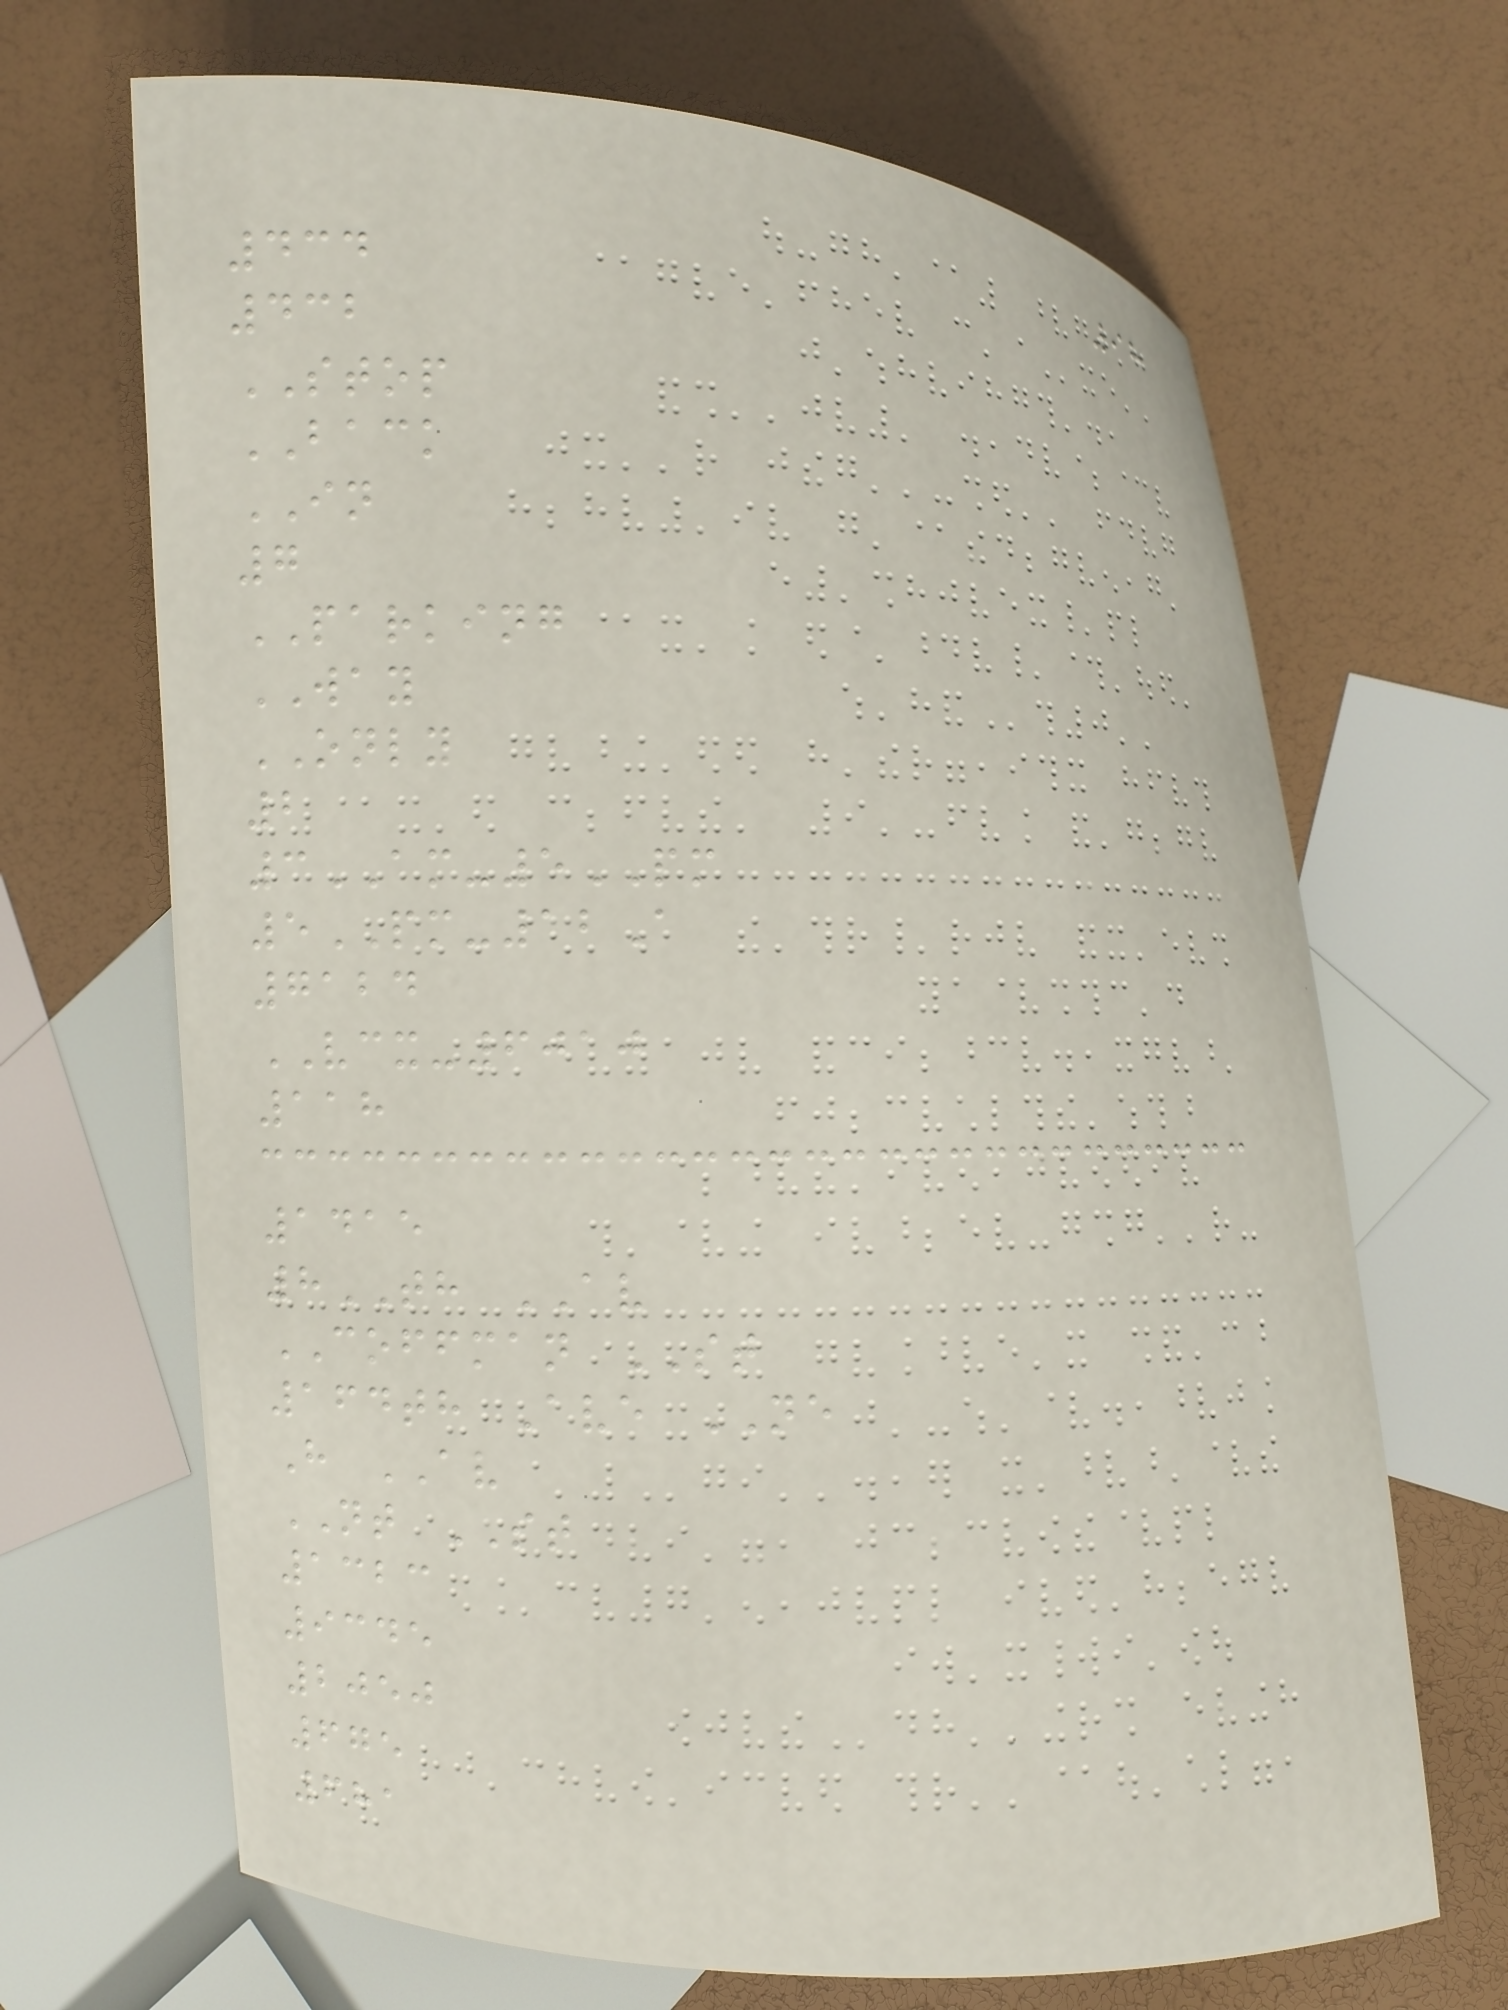98
434
432
STOP
BACK
IN
7
PARKING
WAY
ONLY
2
3AM-5PM
5PM-12A
7124
VCX-6010
118
1415
8TH AV
COFFMAN ST
164th Ave NE
H AV
NT ST
1323
9345
2050
675
681
